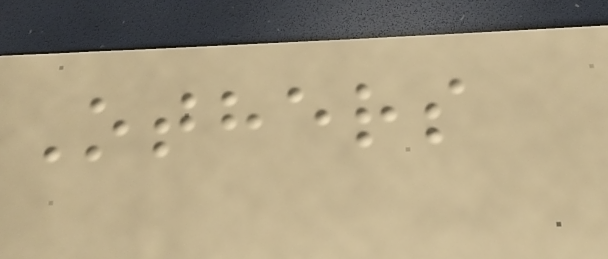Others
